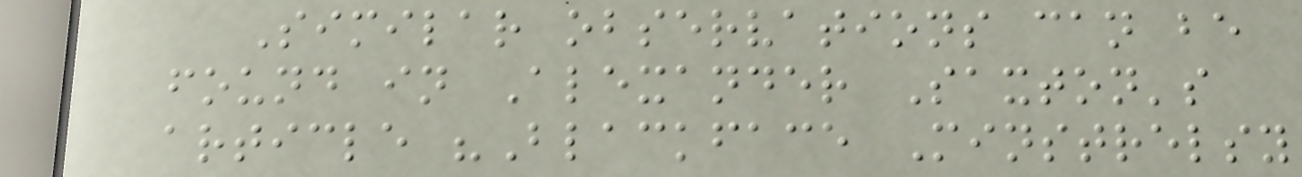Similar observations can be
found in Alexander Saxton's
article "Blackface Minstrelsy
